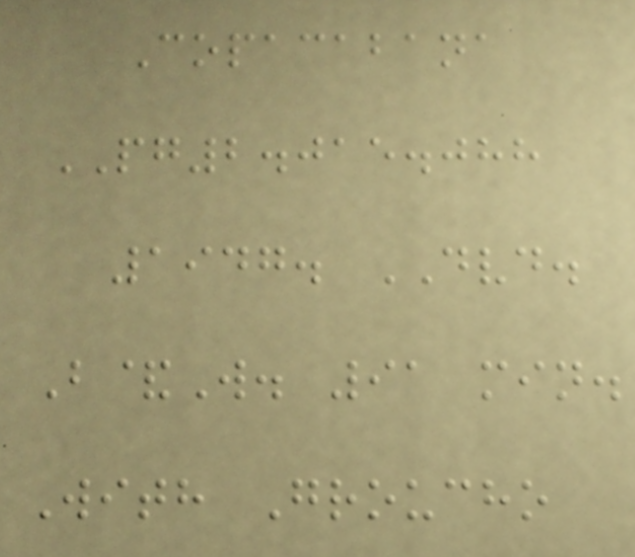Copacabana
PG2.015.088
1947. DVD.
B&W. 91 min.
With Groucho
